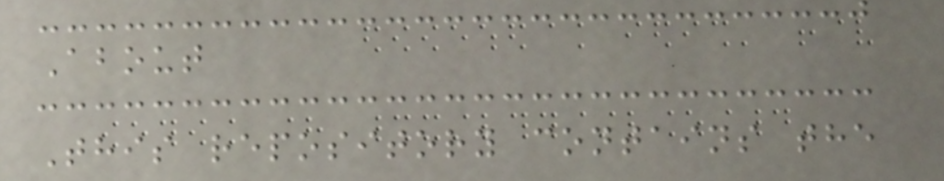About
This repository contains the
